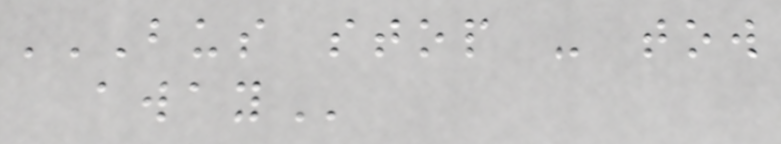BUS STOP - TOW
AWAY
